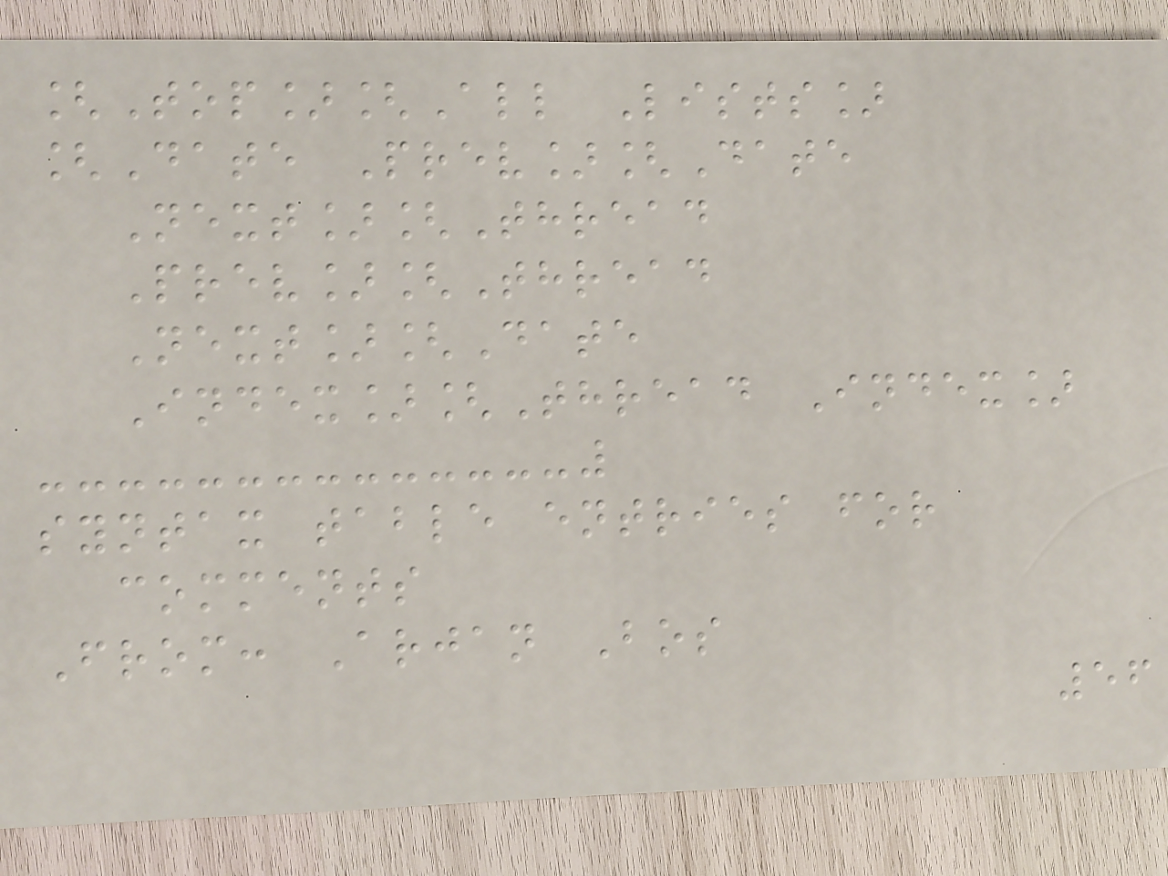[Top][All Lists]
[Date Prev][Date
Next][Thread
Prev][Thread
Next][Date
Index][Thread Index]
syntax table entries for
comments
From: Arjan Bos
56
